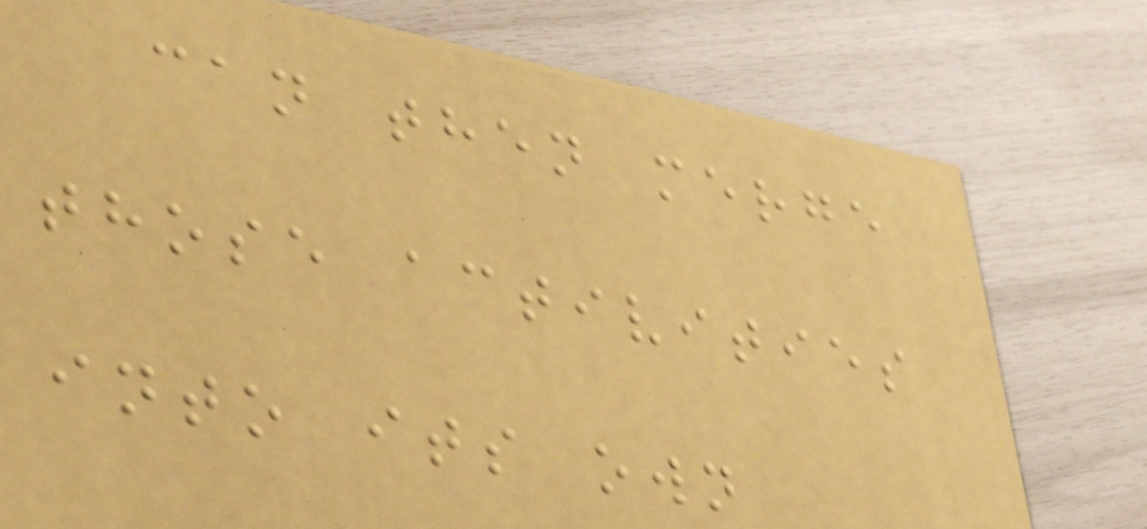can then merge
those activities
into its own
